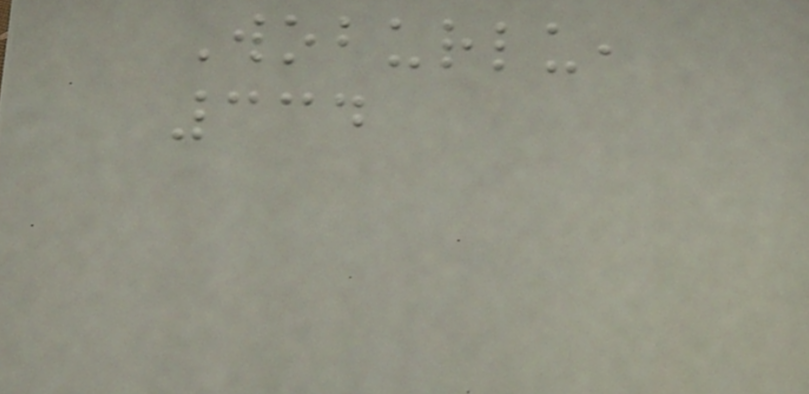Woburlu,
334
